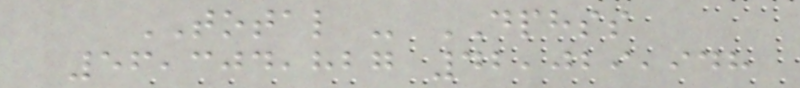TOTAL - DPHSS
56,304,827 42,029,948
